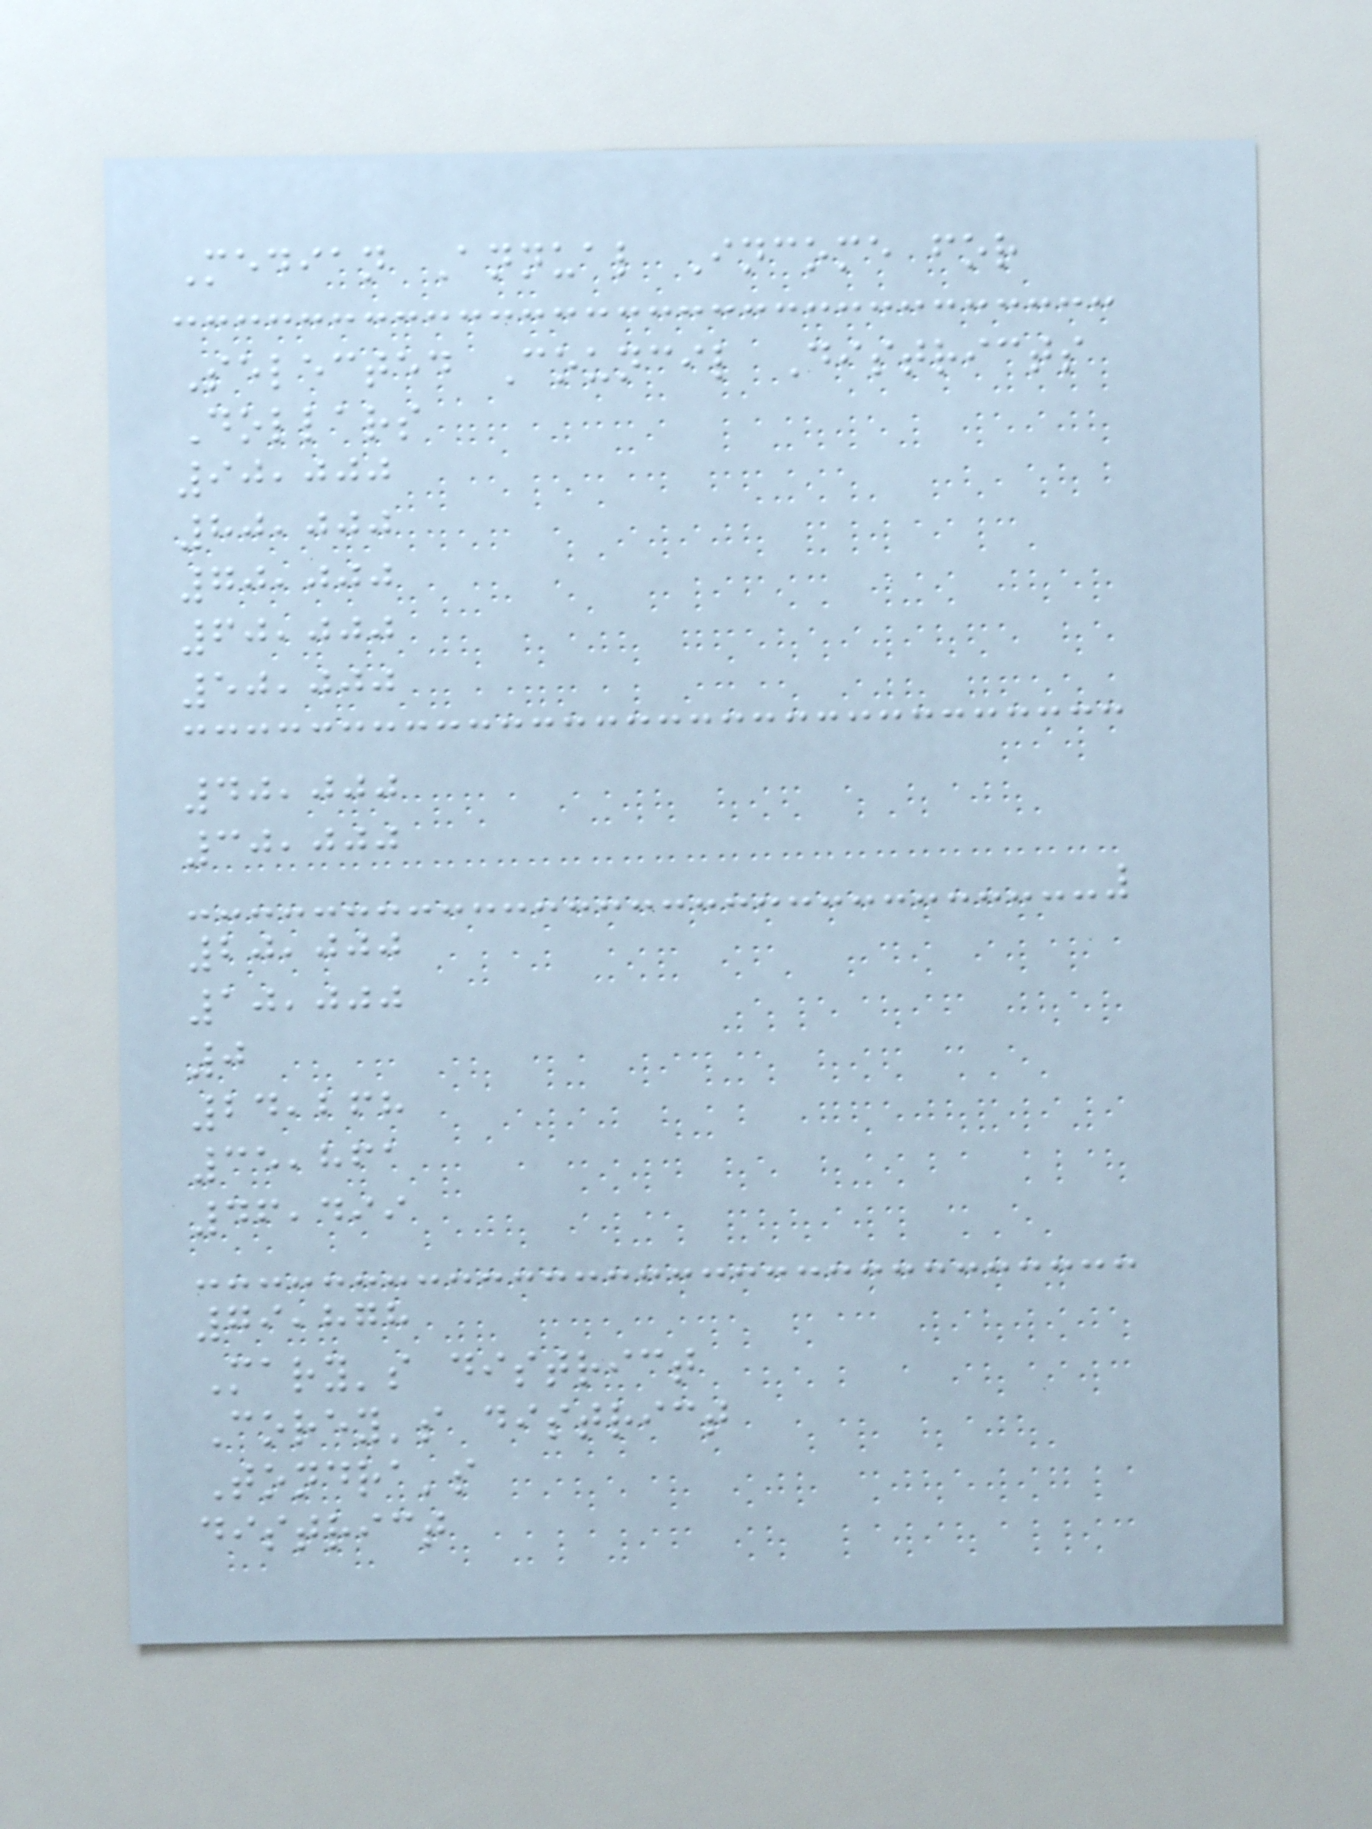Median Annual Income for
Selected Council Districts
Dollars
90,000
80,000
70,000
60,000
50,000
40,000
30,000
20,000
10,000
0
24,268
35,861
46,499
79,878
Mary's district
Corey's district
Tondra's
district
